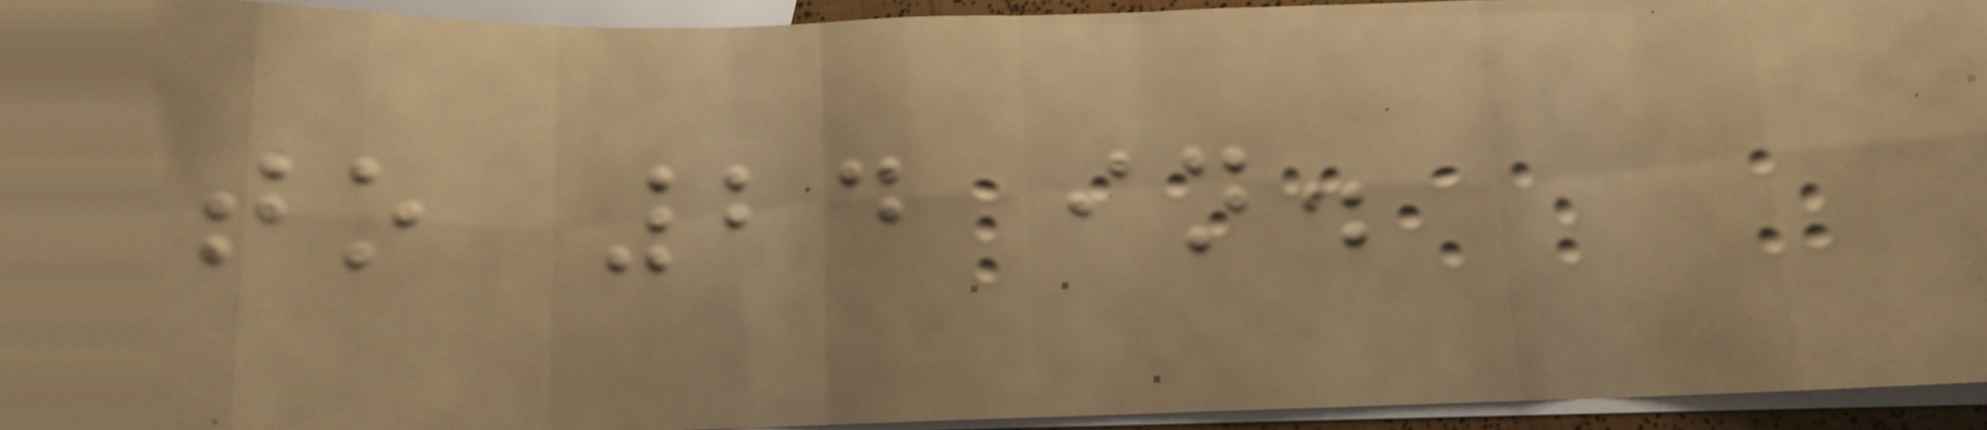to 24 in.
